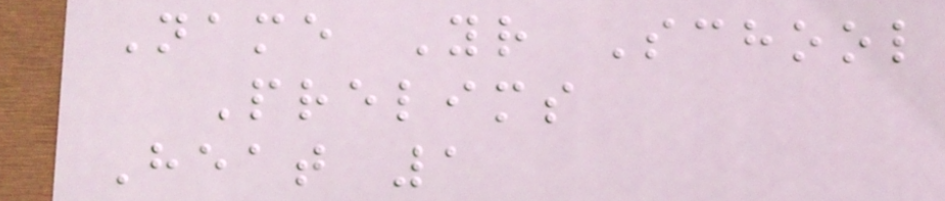Name Yr School
Prelims
Heat 1
